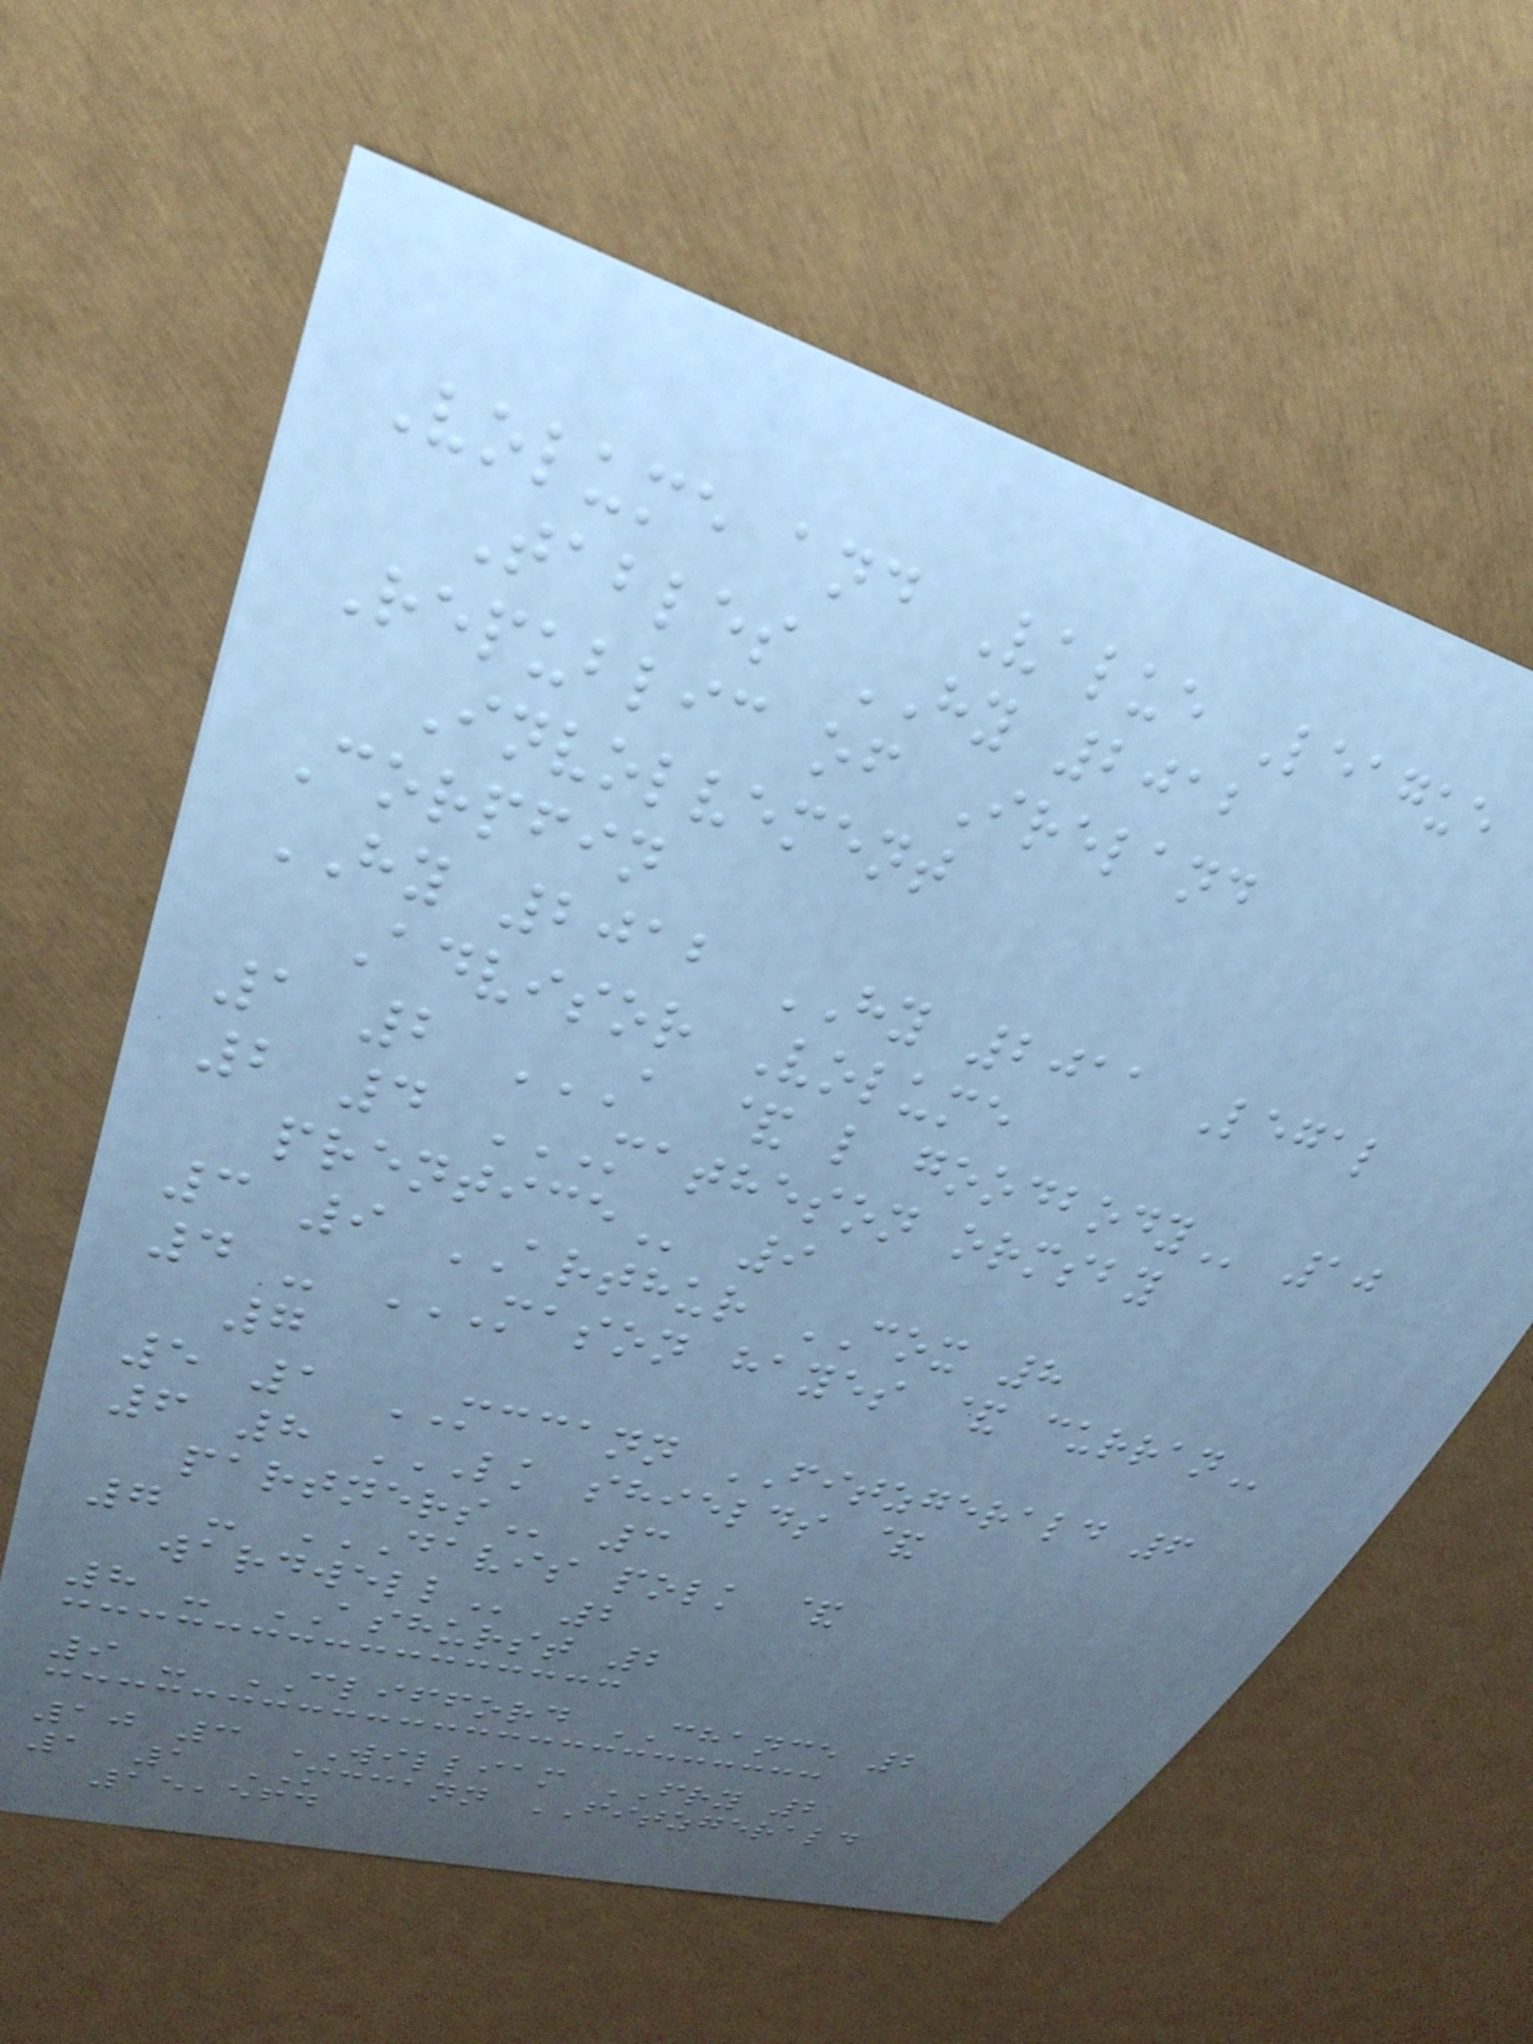Volume and Value League
Tables HY 2012
Republic of Ireland
Involvement
Corpfin
HY 2012 HY 2011 Legal
Advisor Volume
1 2 A & L GOODBODY 10
2 4 MATHESON ORMSBY
PRENTICE 9
3 9 ARTHUR COX 8
4 - MASON HAYES & CURRAN
7
5 1 MCCANN FITZGERALD 6
6 8 LK SHIELDS &
PARTNERS 3
7 - DAVIS POLK &
WARDWELL 2
8 - ASHURST 2
9 - CLIFFORD CHANCE 2
10 3 WILLIAM FRY 2
1 1 MCCANN FITZGERALD
15,564
